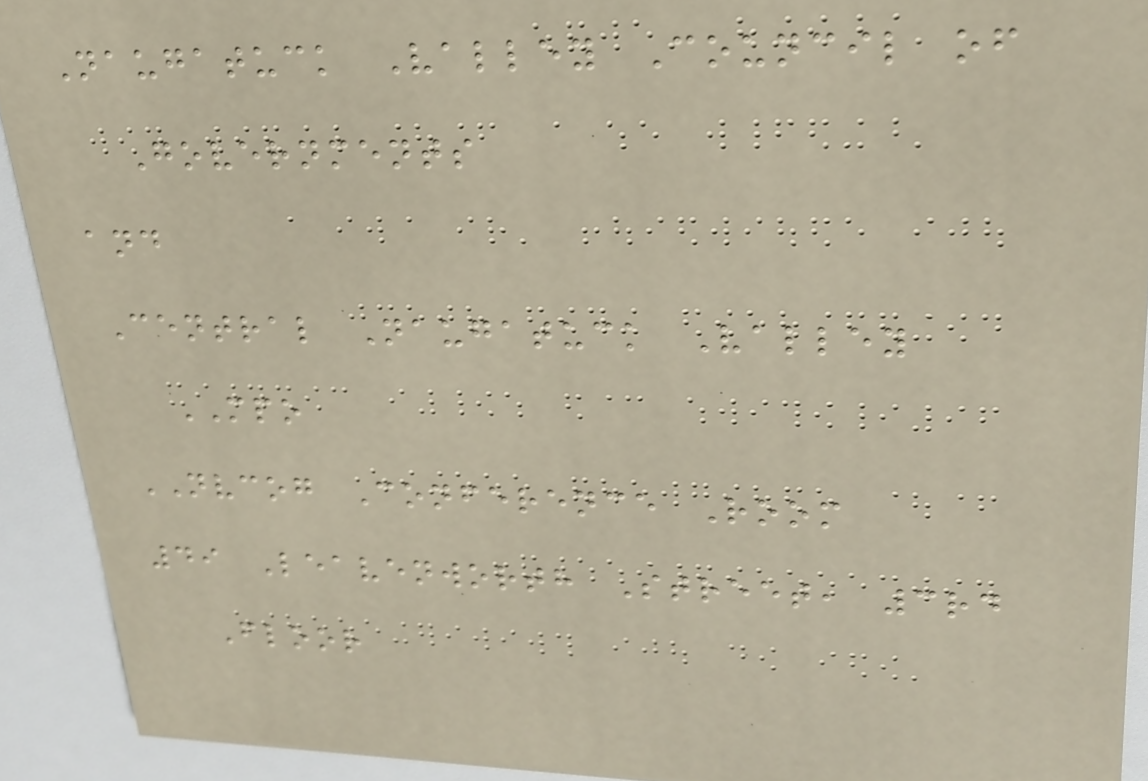Naugatuck Valley Council of
Governments
and
Central Naugatuck Valley
MPO
NVCOG Conference Room
49 Leavenworth Street, 3rd
Floor
